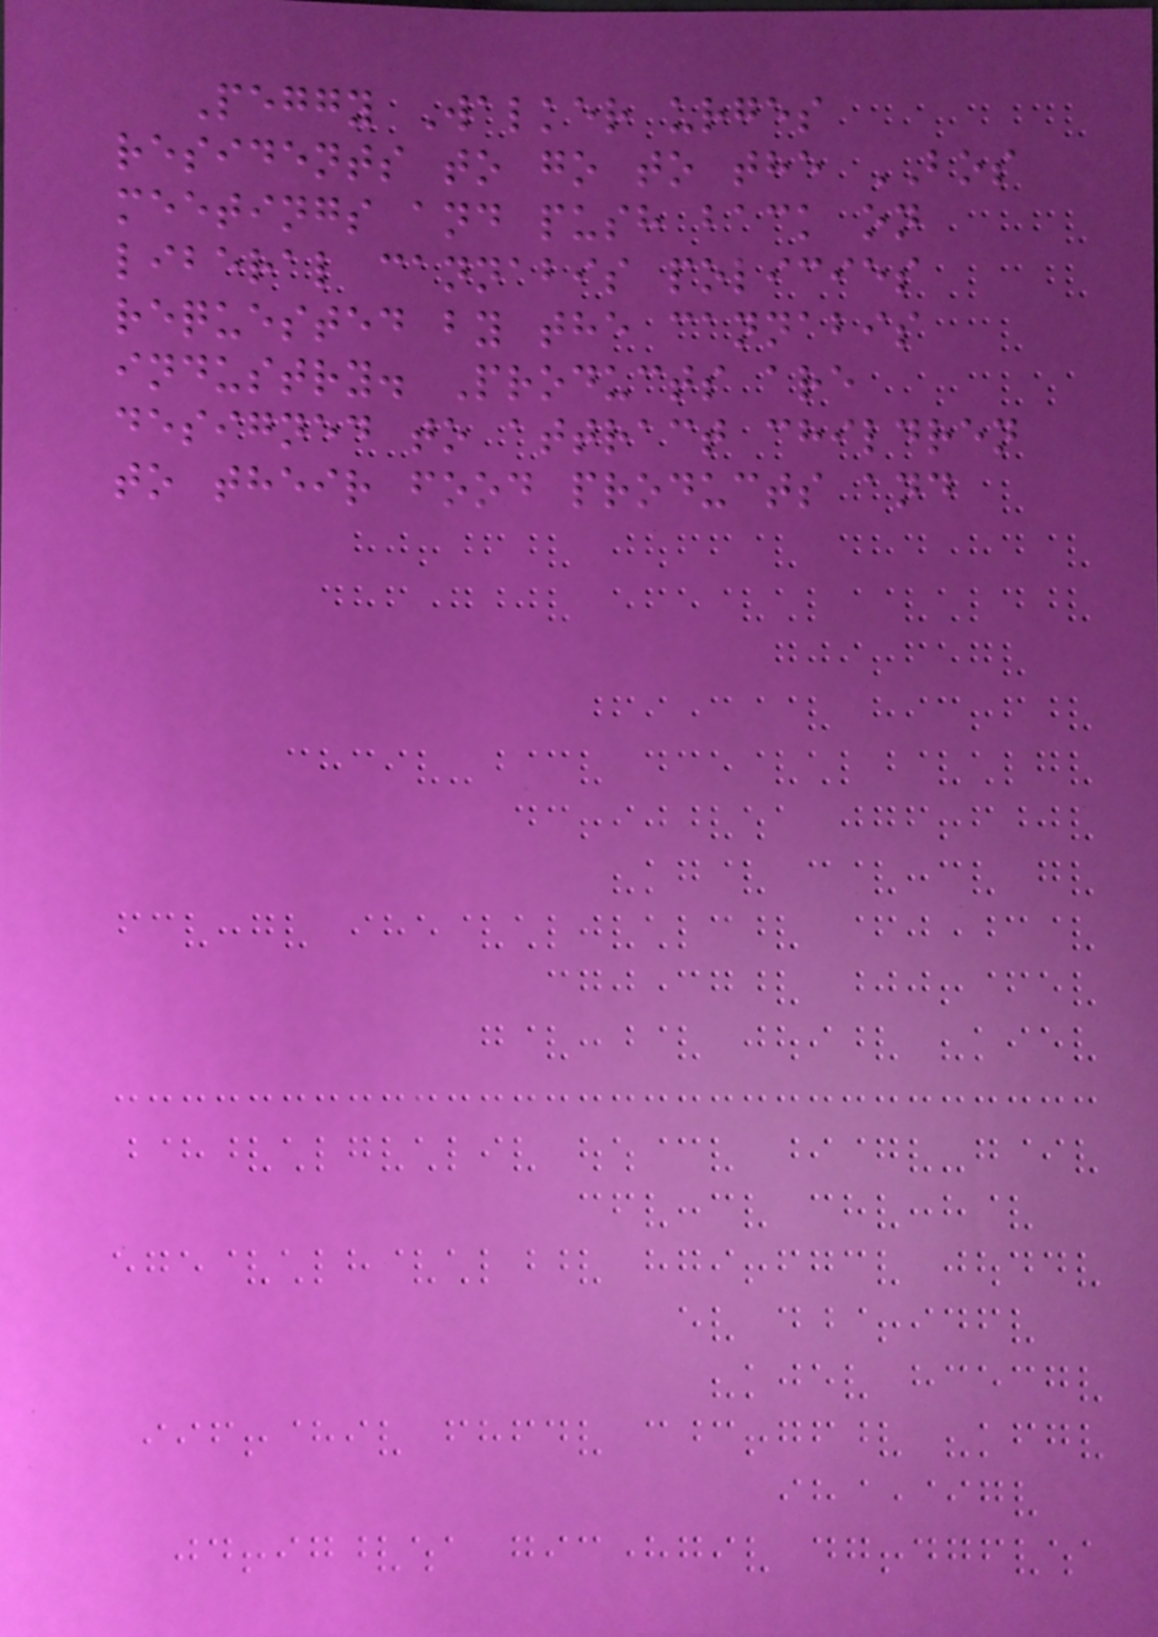Peggy Walker urges
residents to go to the BOS
meetings and push back on
liberal cannabis policies
requested by the cannabis
industry. Products are
designed to attract children
to their food products and
